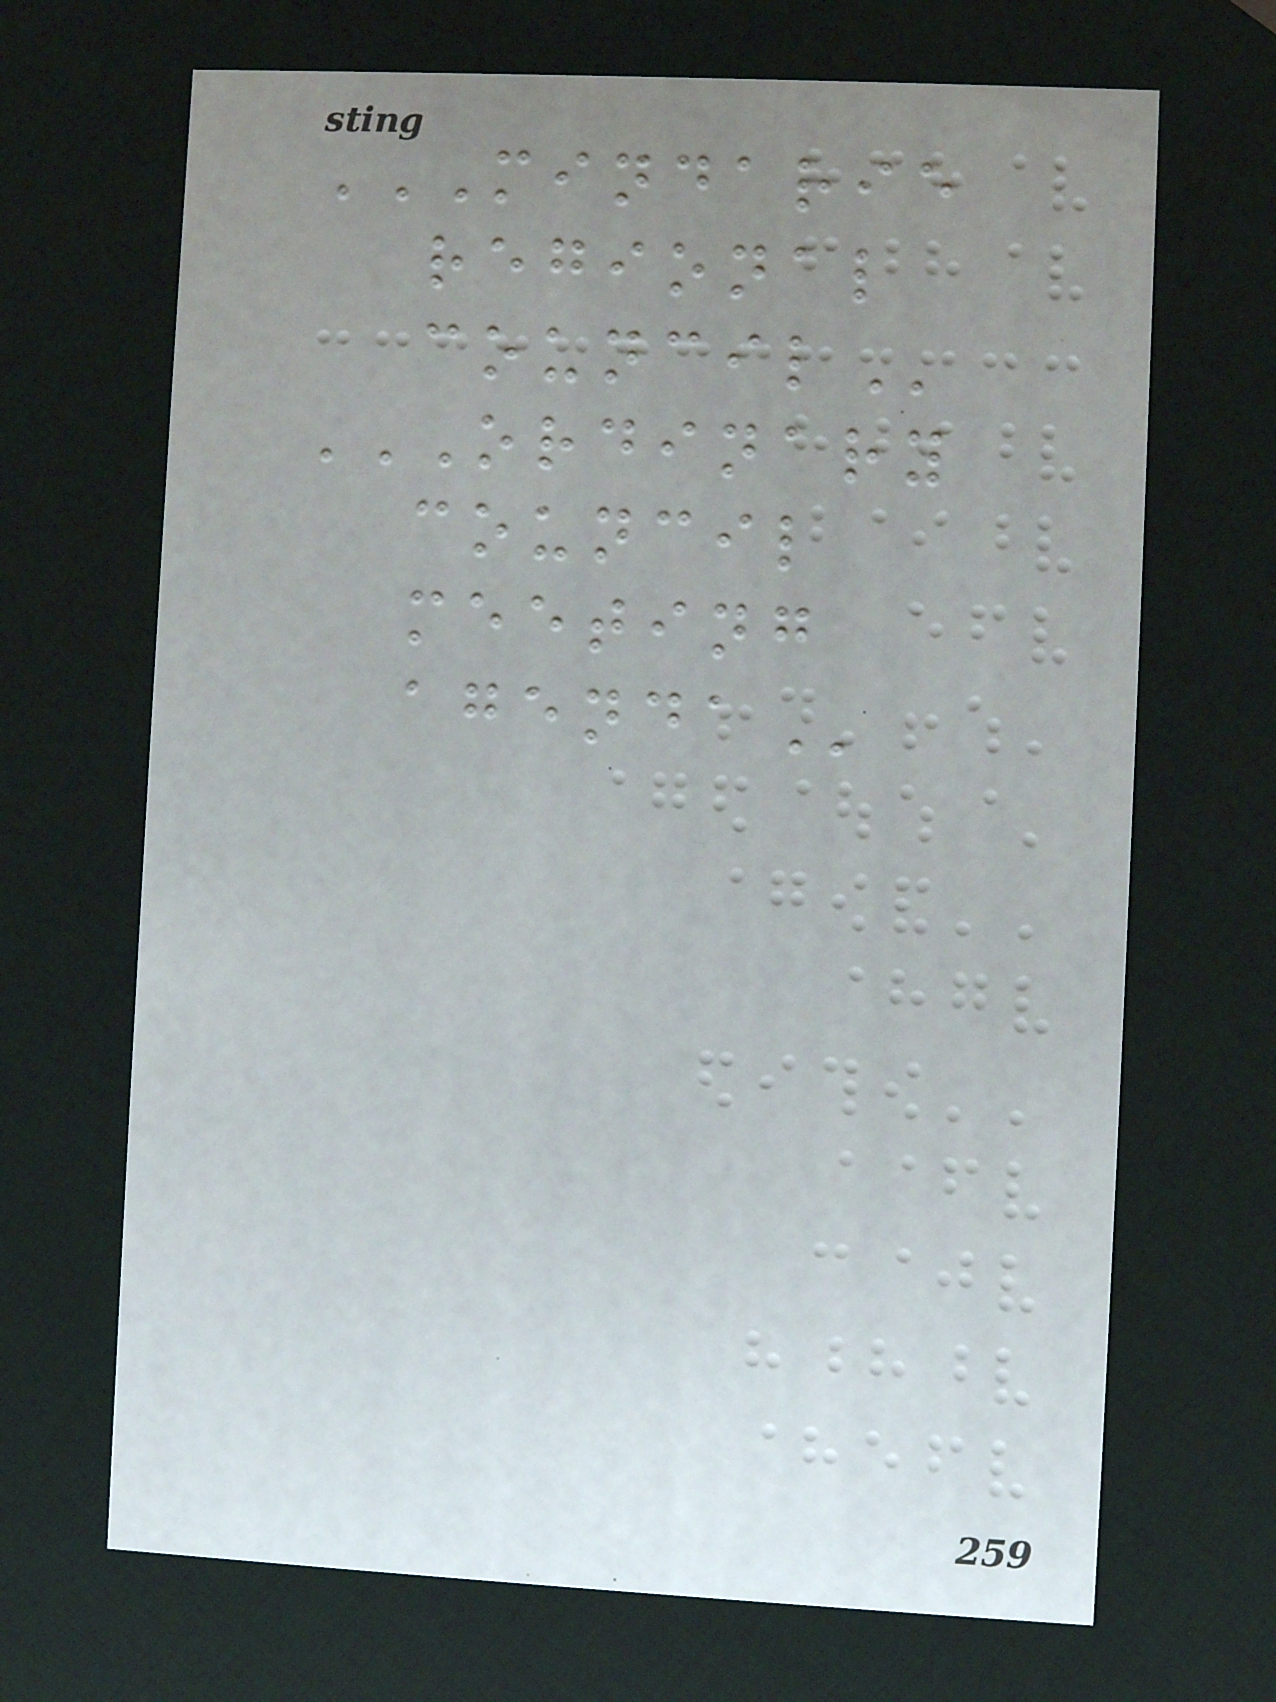MINDARIE
REGIONAL
COUNCIL
ORDINARY
COUNCIL
MEETING
AGENDA
